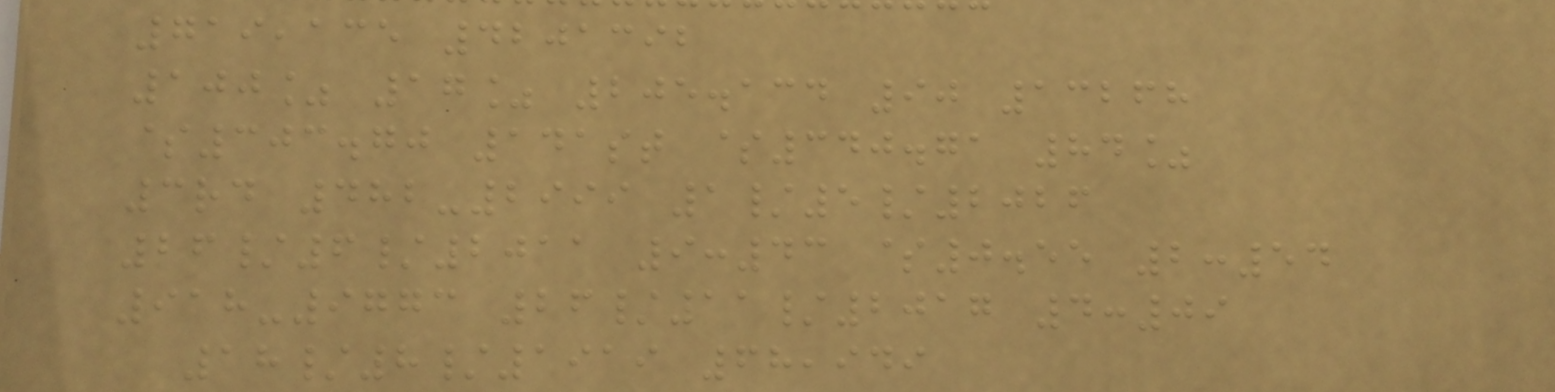719,135 4201392
100% 17% 205.134 90 13268
$303.70 141st $340.71 84%
3rd 482-2999 1/5/2026
26/6/2011 9:43 $0.55 2:54
918-9773 26/11/2017 4:09
18/8/1919 68,949
